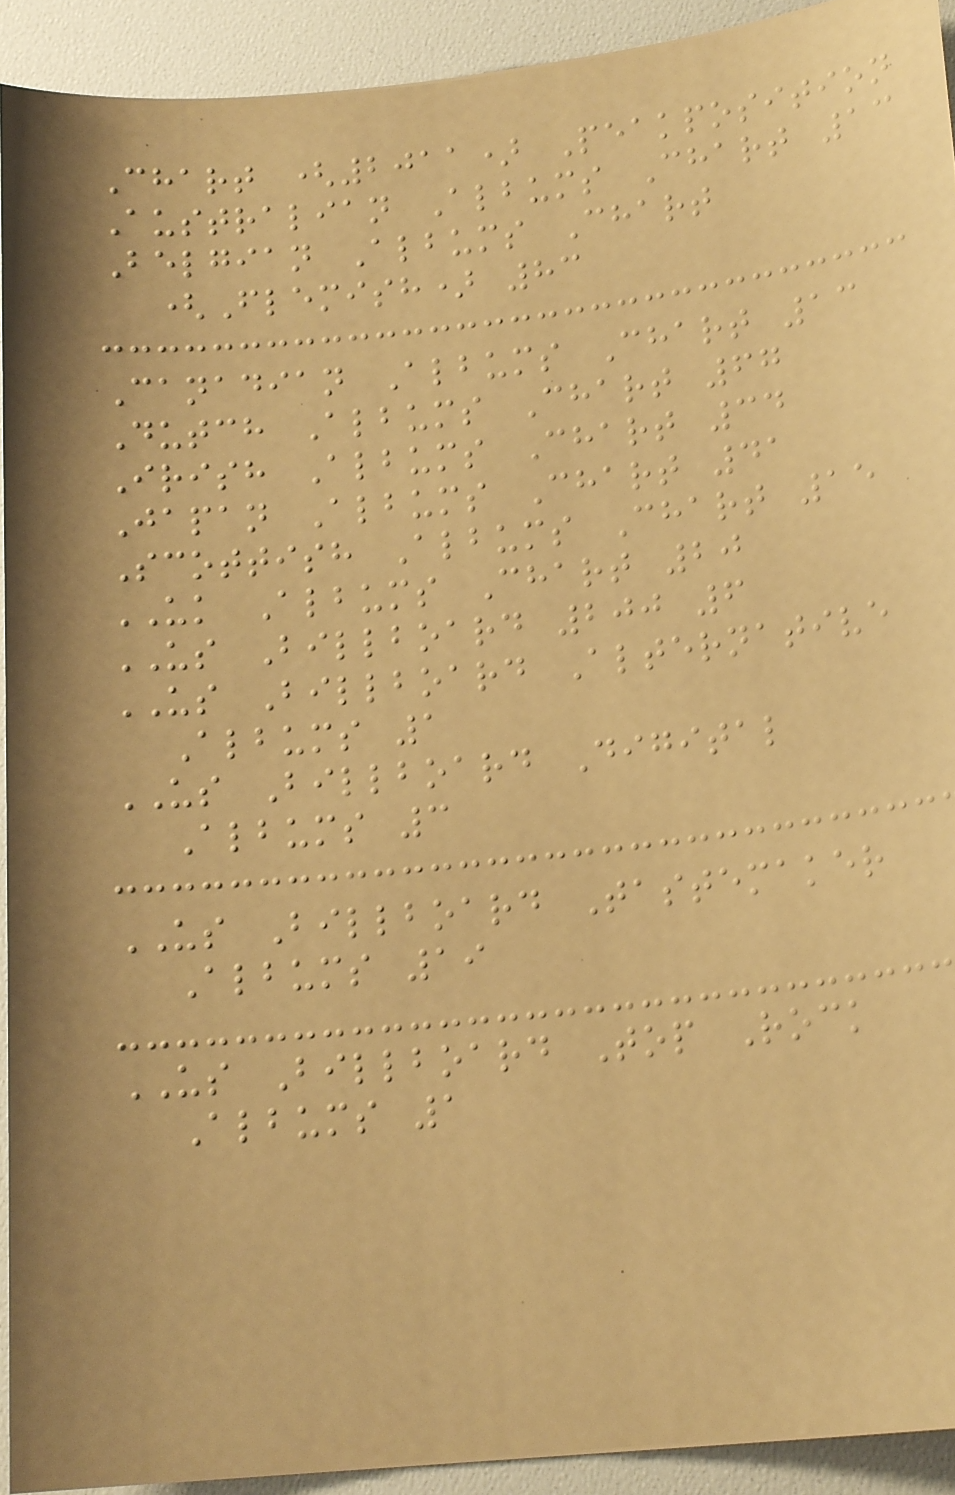Chart (2011) Peakposition
Australian Albums Chart 13
Belgian Albums Chart
(Flemish) 83
Canadian Albums Chart 13
Dutch Albums Chart 67
Irish Albums Chart 34
Japan Albums Chart 41
Scottish Albums Chart 15
UK Albums Chart 20
US Billboard 200 6
US Billboard Alternative
Albums 1
US Billboard Digital
Albums 3
US Billboard Tastemaker
Albums 19
US Billboard Top Rock
Albums 1
